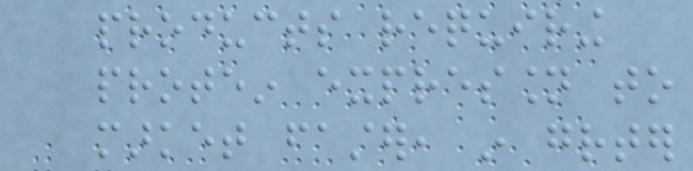products requiring
protein expression to
market faster, in greater
